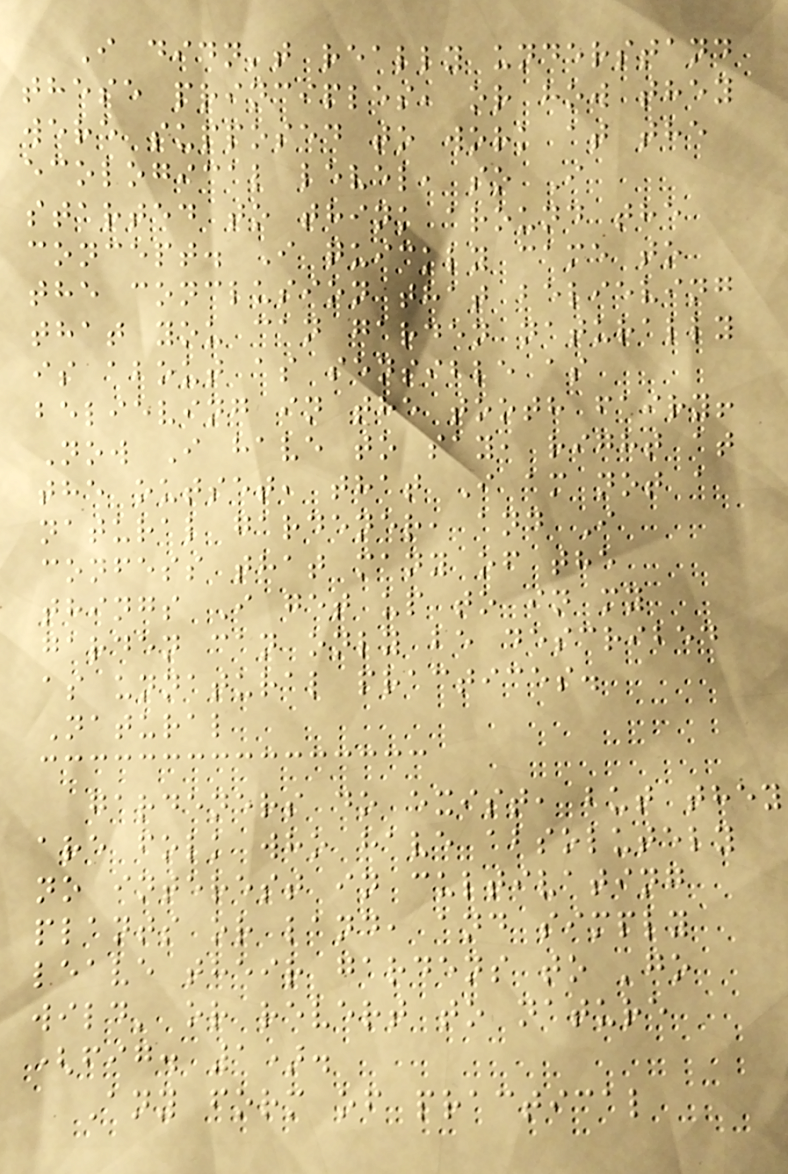I didn't really understand
these principles, or how they
were supposed to work at the
ecological level, so I
started to think around the
concept. I quickly came to
the conclusion that believing
that you can garden naturally
is about as sensible as
believing in the tooth fairy!
Now I have to say, right at
the outset, that I am not a
natural gardener, and I
confess that many of the
things I get up to in my
garden can only be described
as unnatural practices.
Natural
gardeners do exist, but they
are folk who have absolutely
no interest in cultivating
plants or land, and simply
leave their gardens to 'go
wild' or revert to nature
(fig. 1).
Any form of practical
